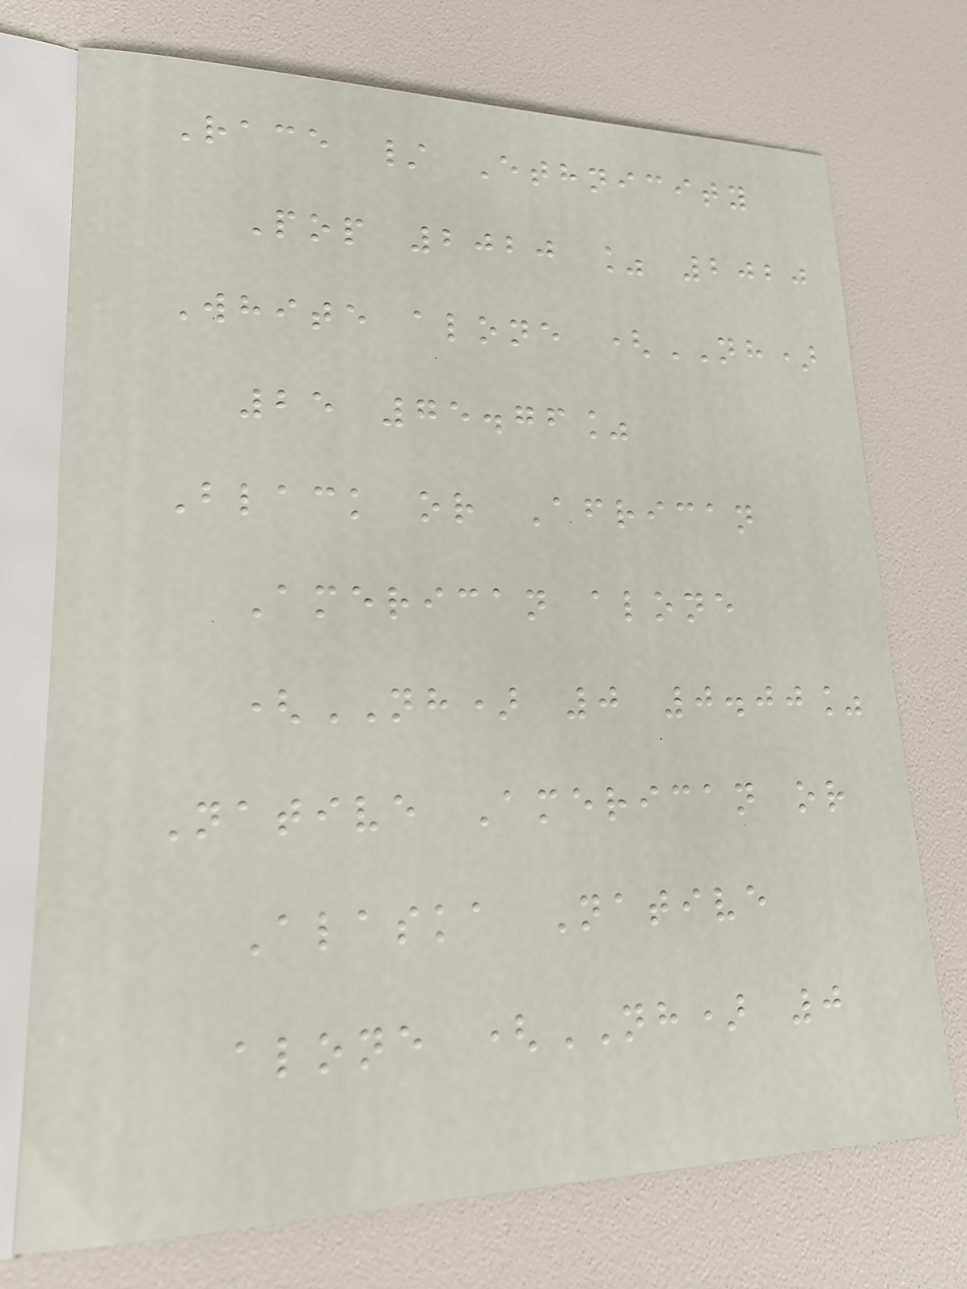Race / Ethnicity
Pop 2020 % 2020
White alone (NH)
25 75.76%
Black or African
American alone
(NH) 0 0.00%
Native American or
Alaska Native
alone (NH) 0
